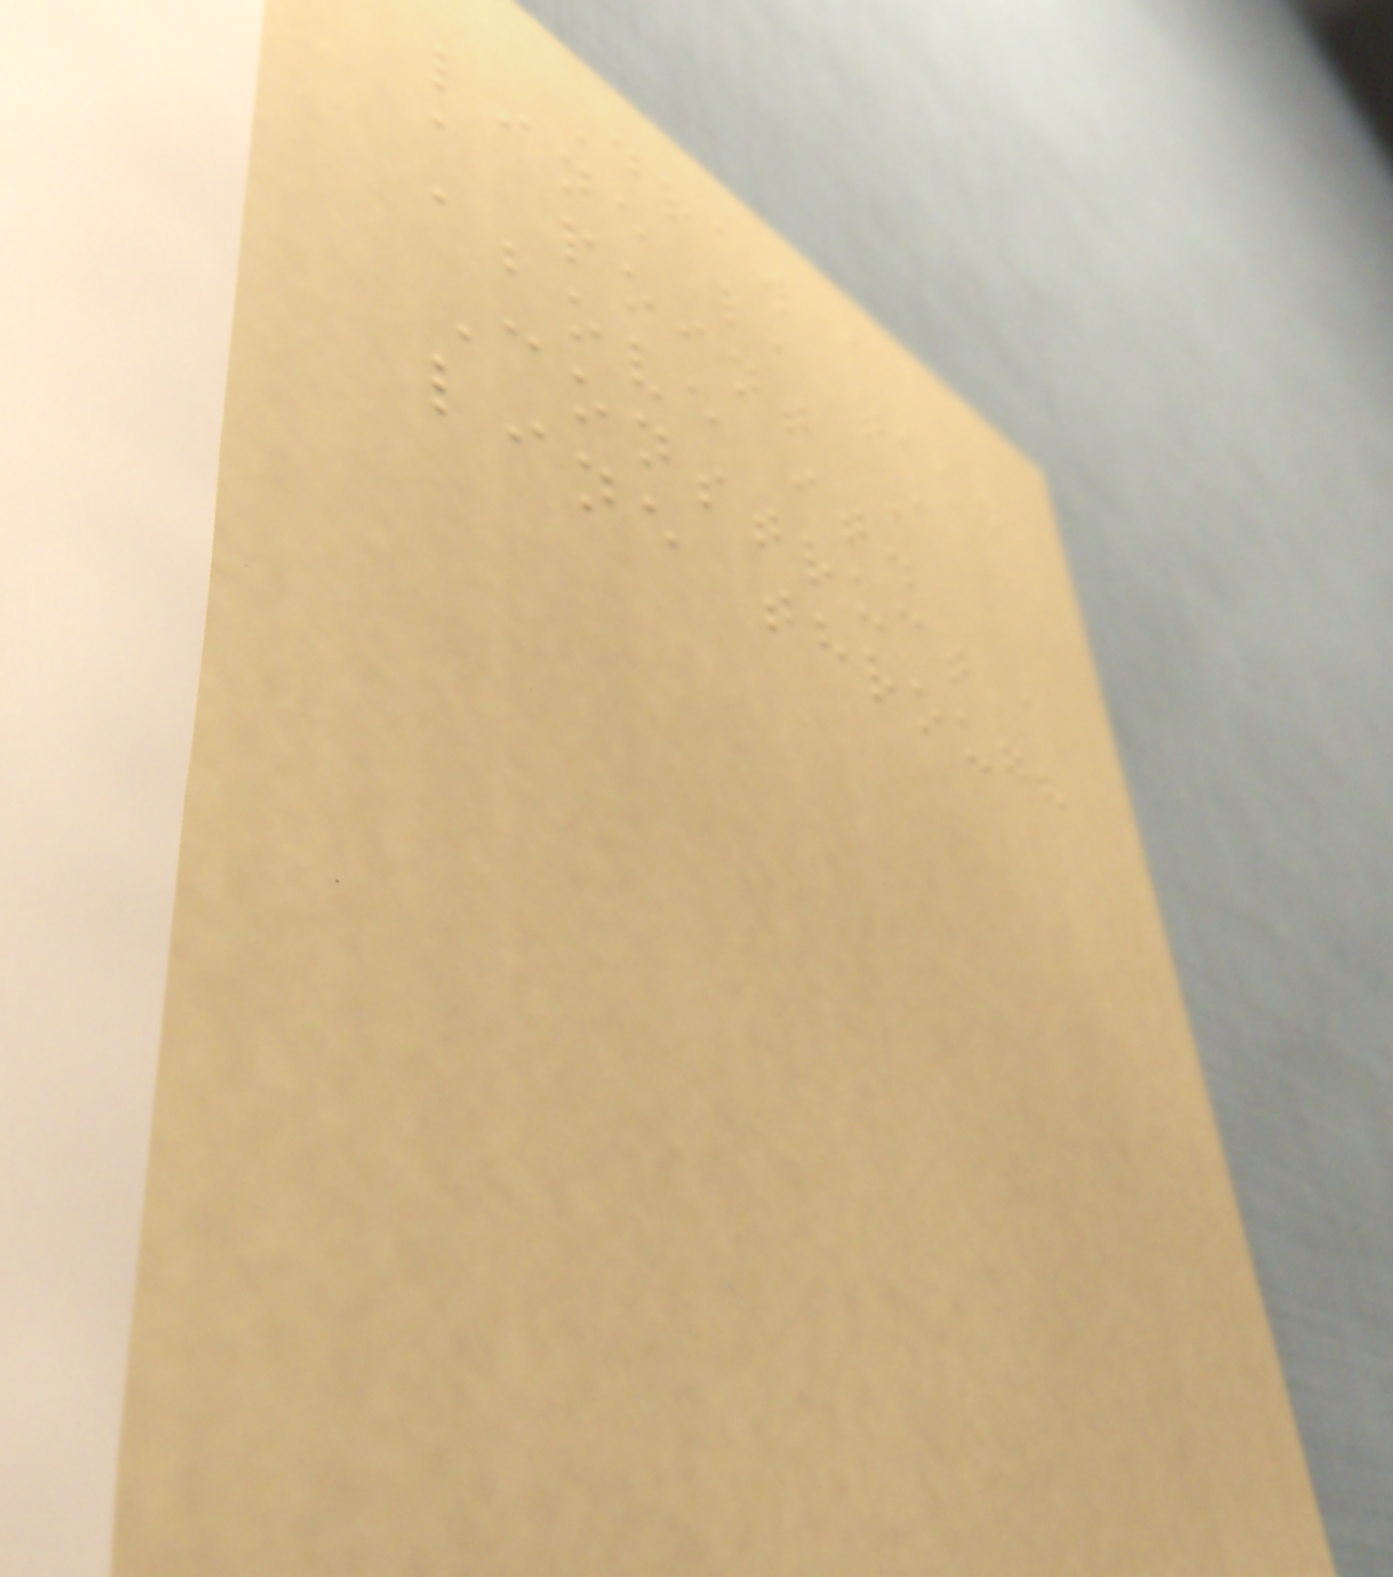Draw a
line l, take
a point A
above it.
Construct a
line through
